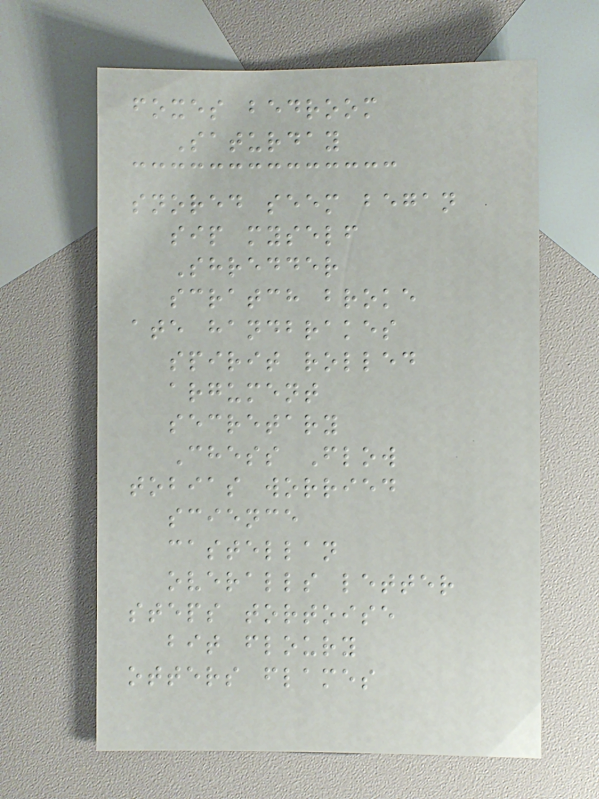foxes bedroom
Saturday
snored seem began
sip myself
Shredder
scratch broke
ate handbrakes
spirit rolled
argument
secretary
Chess Flow
tobias worried
science
castellan
overalls letter
steps tortoise
bit floury
otters flames
